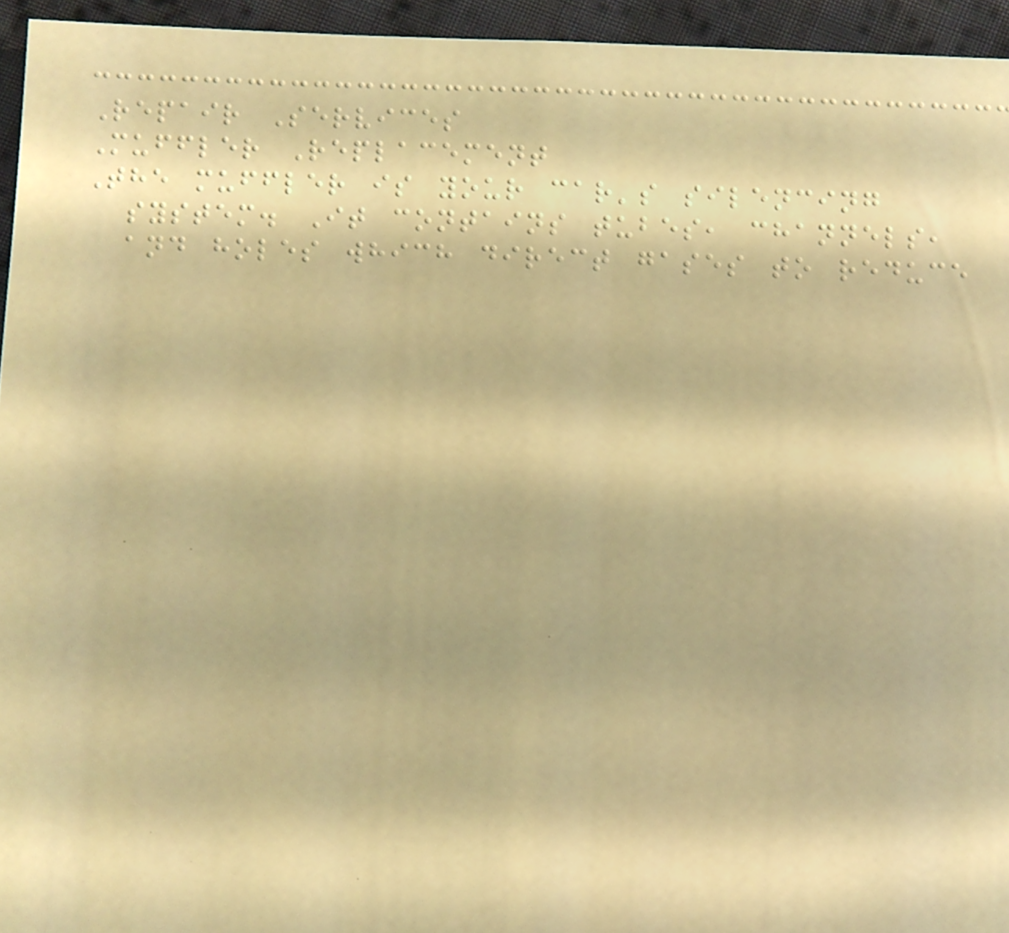Repair Services
Muffler Replacement
The muffler is your car's silencing
system. It contains tubes, channels,
and holes which direct gases to reduce
